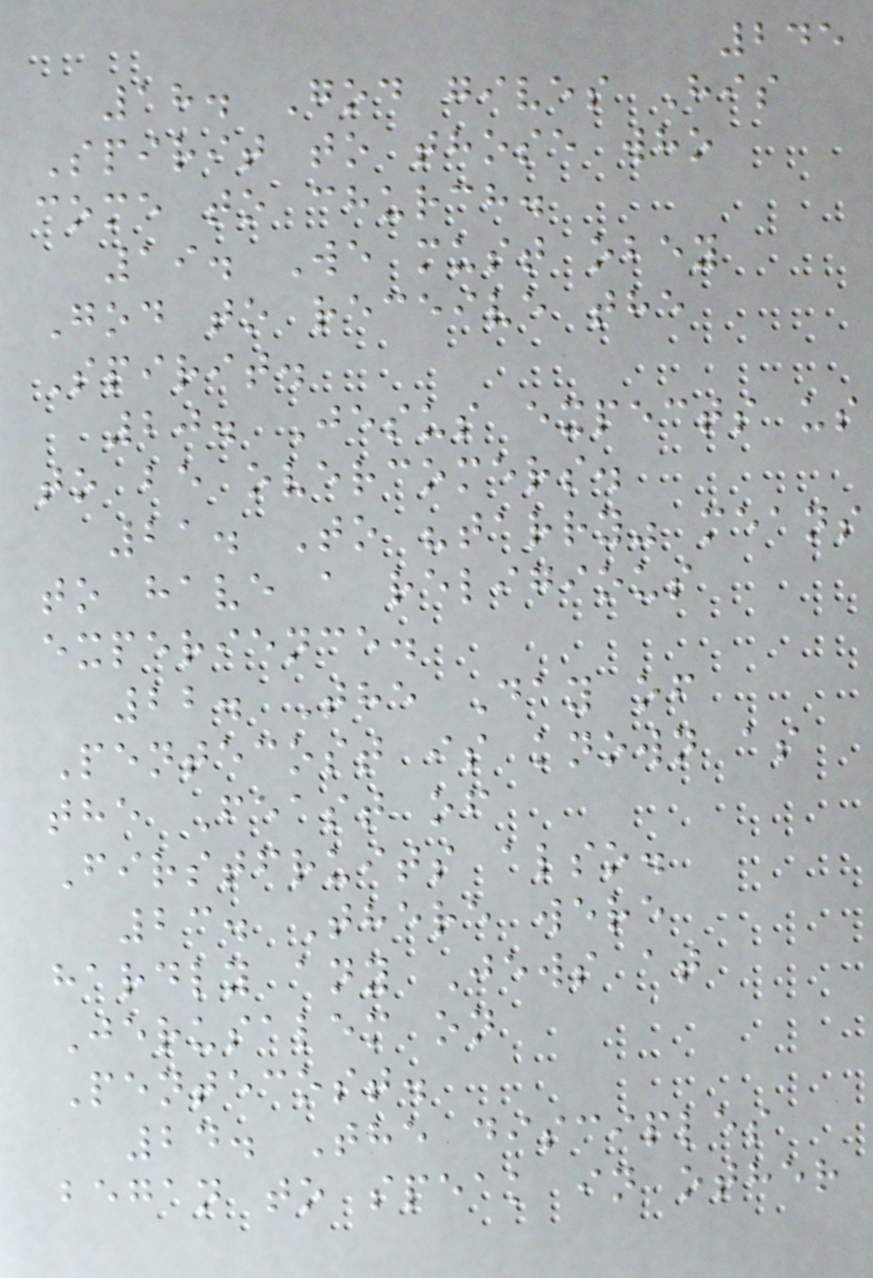245
18. God gives His
Spirit to those who
come to church.
19. We must obey
God to receive the
Spirit.
20. Jesus expects us
to be overcomers.
21. To "tarry" means
to have a religious
experience.
22. The Day of
Pentecost is known as
the Feast of
Firstfruits also.
23. There were
hardly any Jews at
Jerusalem on
Pentecost.
24. The disciples
began to speak in other
